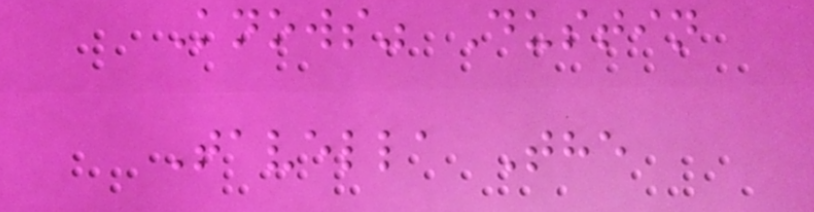Knows" Dustin
Tavella The
